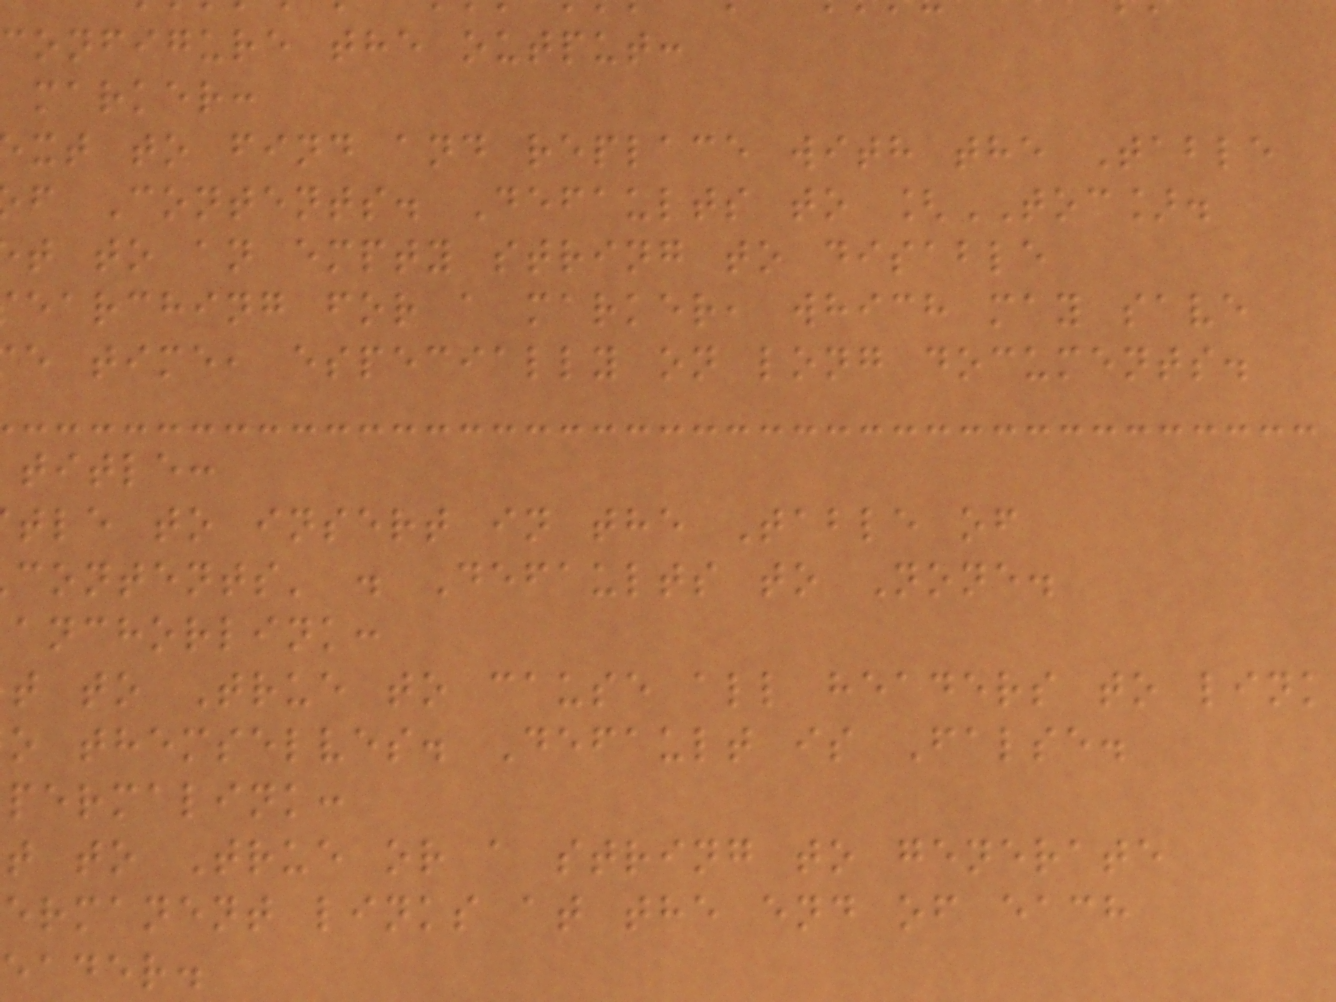configure the output:
marker:
xt to find and replace with the Table
f Contents. Defaults to [TOC].
t to an empty string to disable
earching for a marker, which may save
e time, especially on long documents.
title:
tle to insert in the Table of
contents' . Defaults to None.
anchorlink:
t to True to cause all headers to link
o themselves. Default is False.
permalink:
t to True or a string to generate
ermanent links at the end of each
eader.
